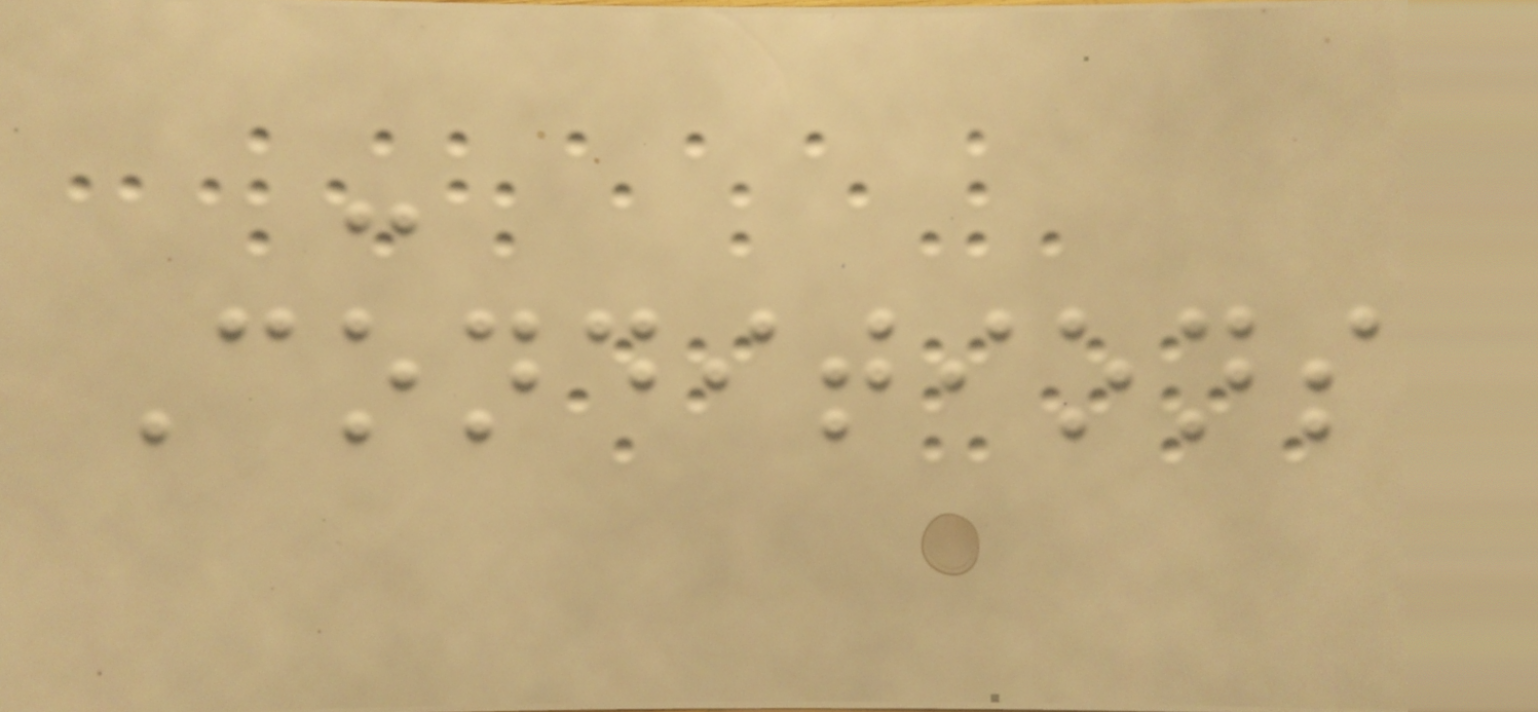-
Conditions
